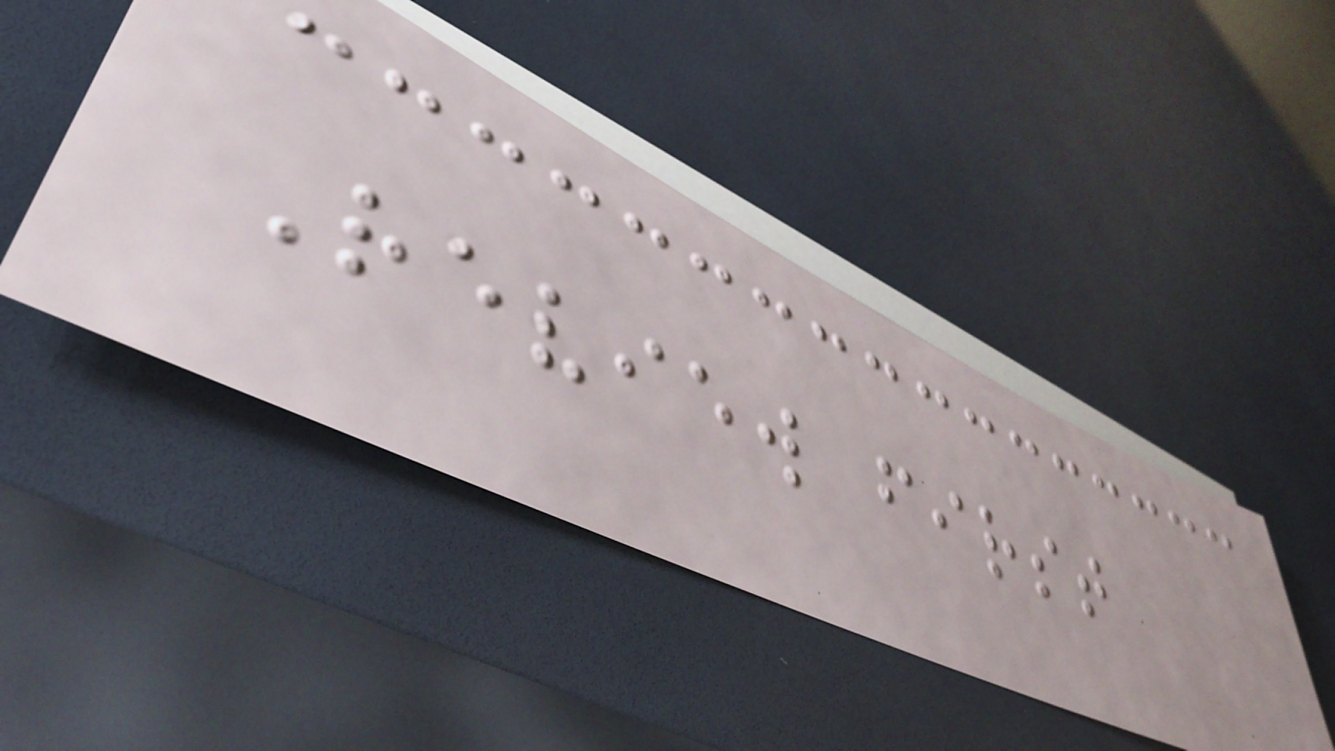Review first
